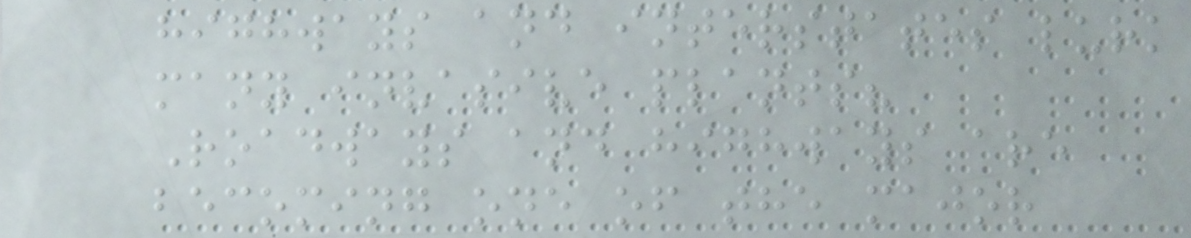highways and interstates lurk
many invasive plants?
Roadways and highways are
becoming one of the major
